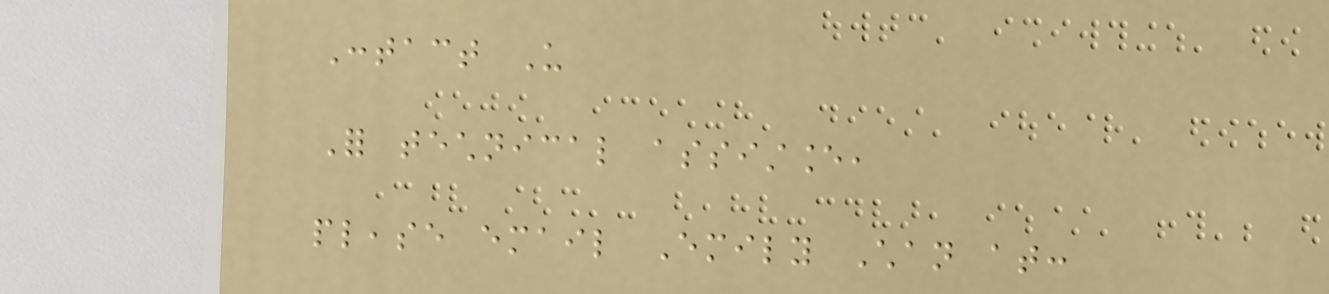Contact Us
For technical assistance,
please email Emily Chan at:
